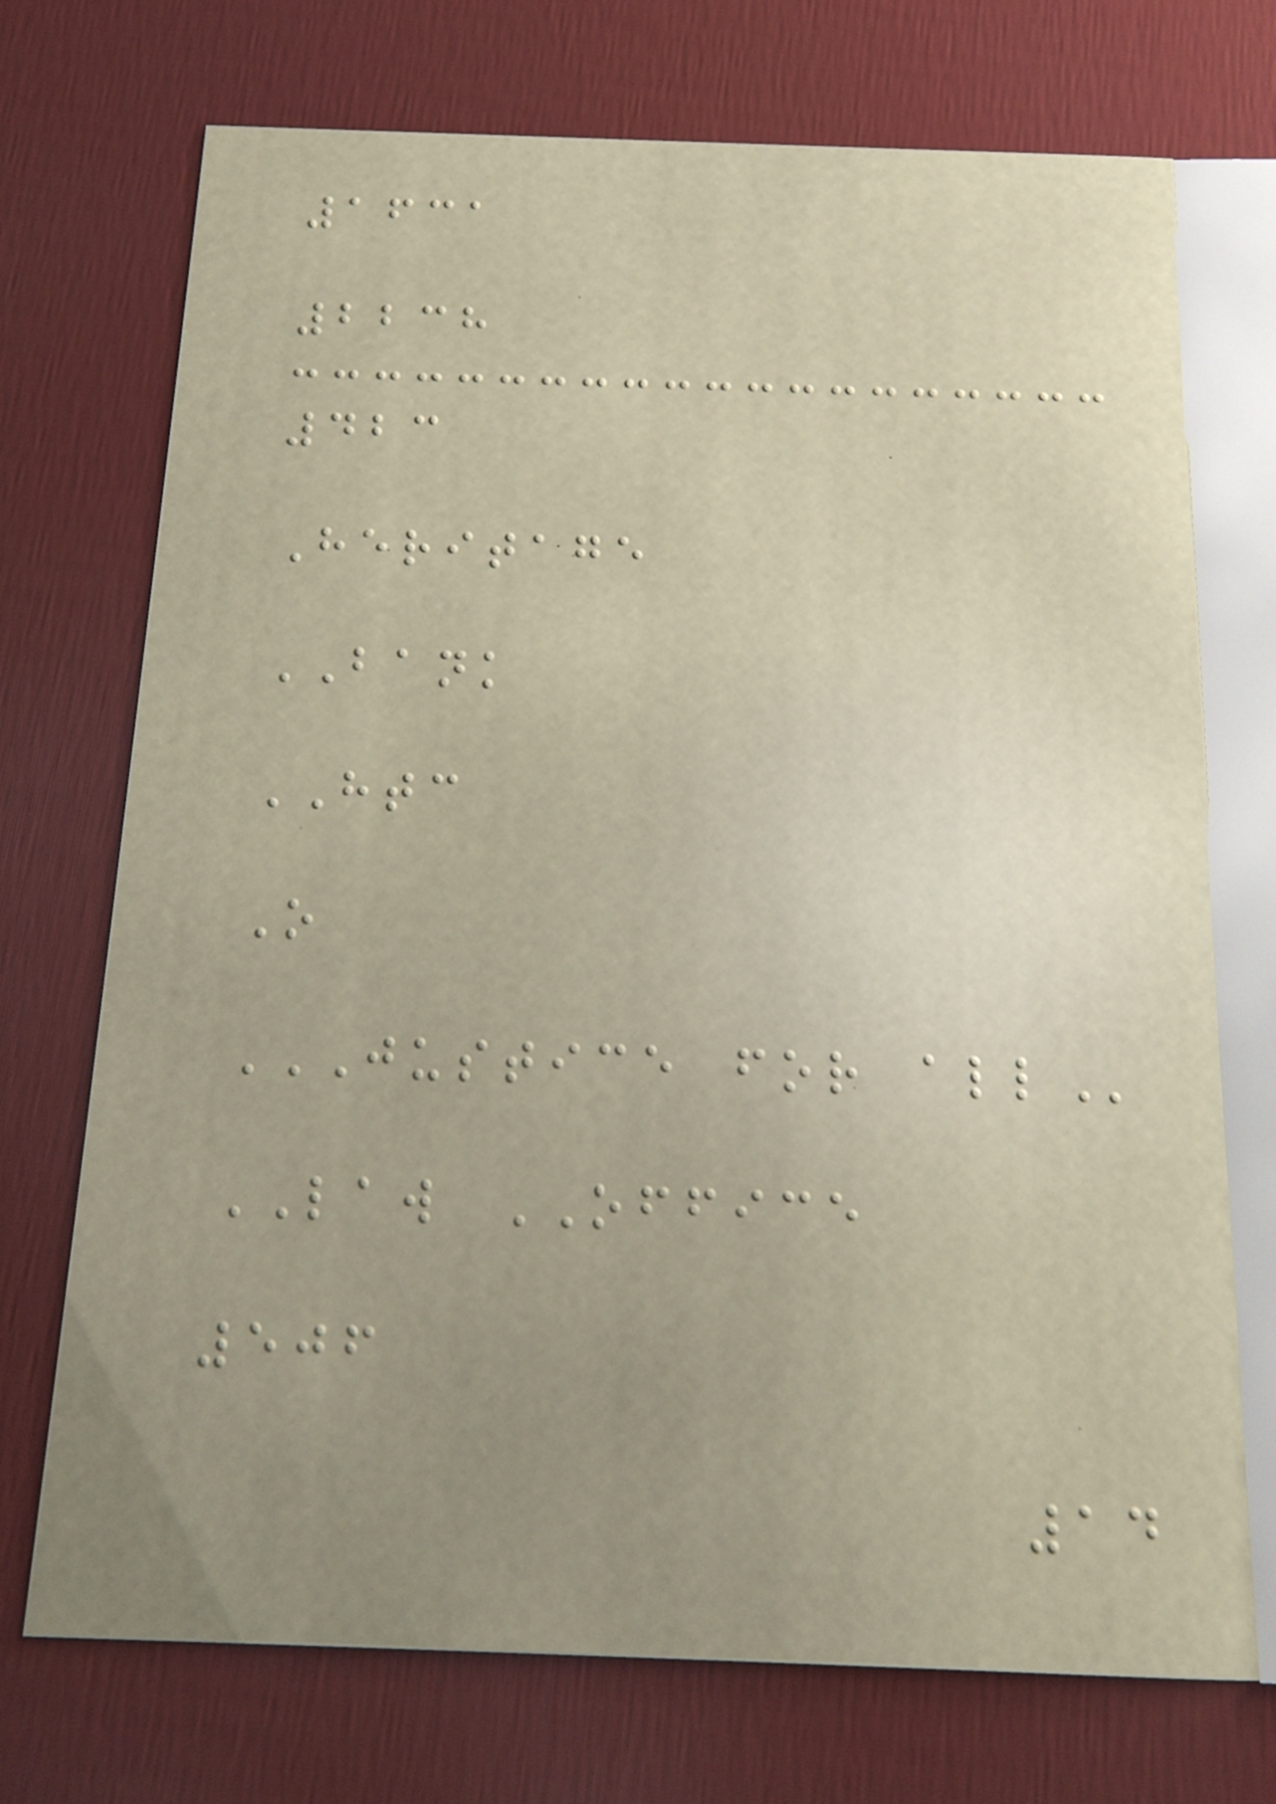1631
2238
423
Heritage
BANK
HTC
O
JUSTICE FOR ALL
LAW OFFICE
506
14
